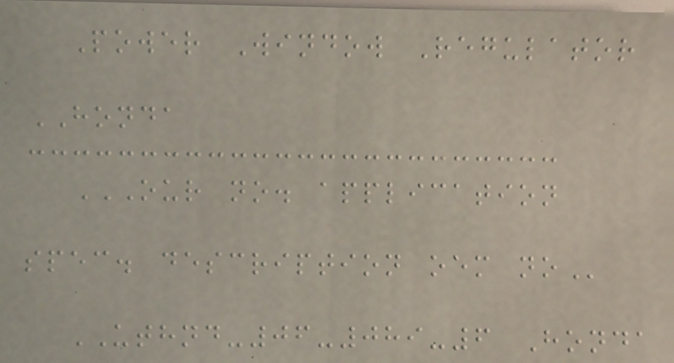Power Window Regulator
HONDA
OUR NO. APPLICATION
SPEC. DESCRIPTION OEM NO
UTHND-06-089-6 Honda
